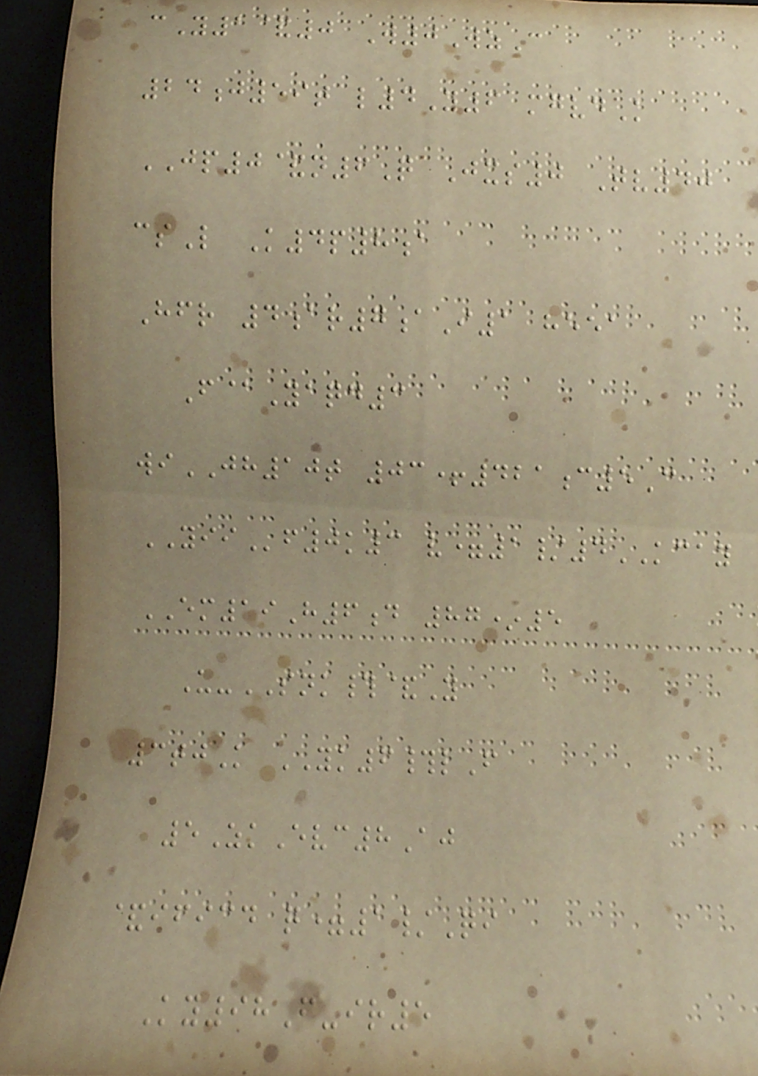cY1&0 W0WzC
24j59t l4Y6 mgvdK
JP0&n6Q Jxs0 Tv40
csL K4p8a
Hfr 4ar7aI1 heea
F@Yaqd3
wiJH10t 03+421c5C
YIIf0k3 v=1/4KCAY
EM19H6d 87*5
U-SNK#&Y
3tjK YK6#lF
5ZkEvc8Aj
&ificd q=1/Qi
Ky98F-ir5
